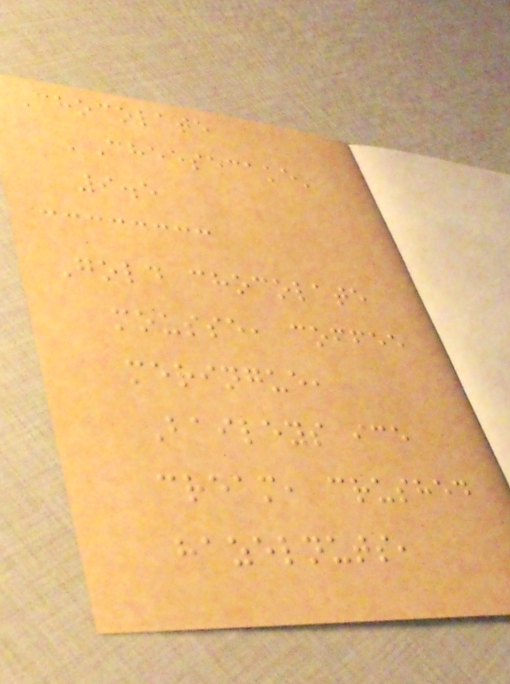Chocolate
'Cheesecake'
9.5
Gold chocolate
mousse, coffee
meringue,
Baileys ice
cream, crushed
hazelnuts,
